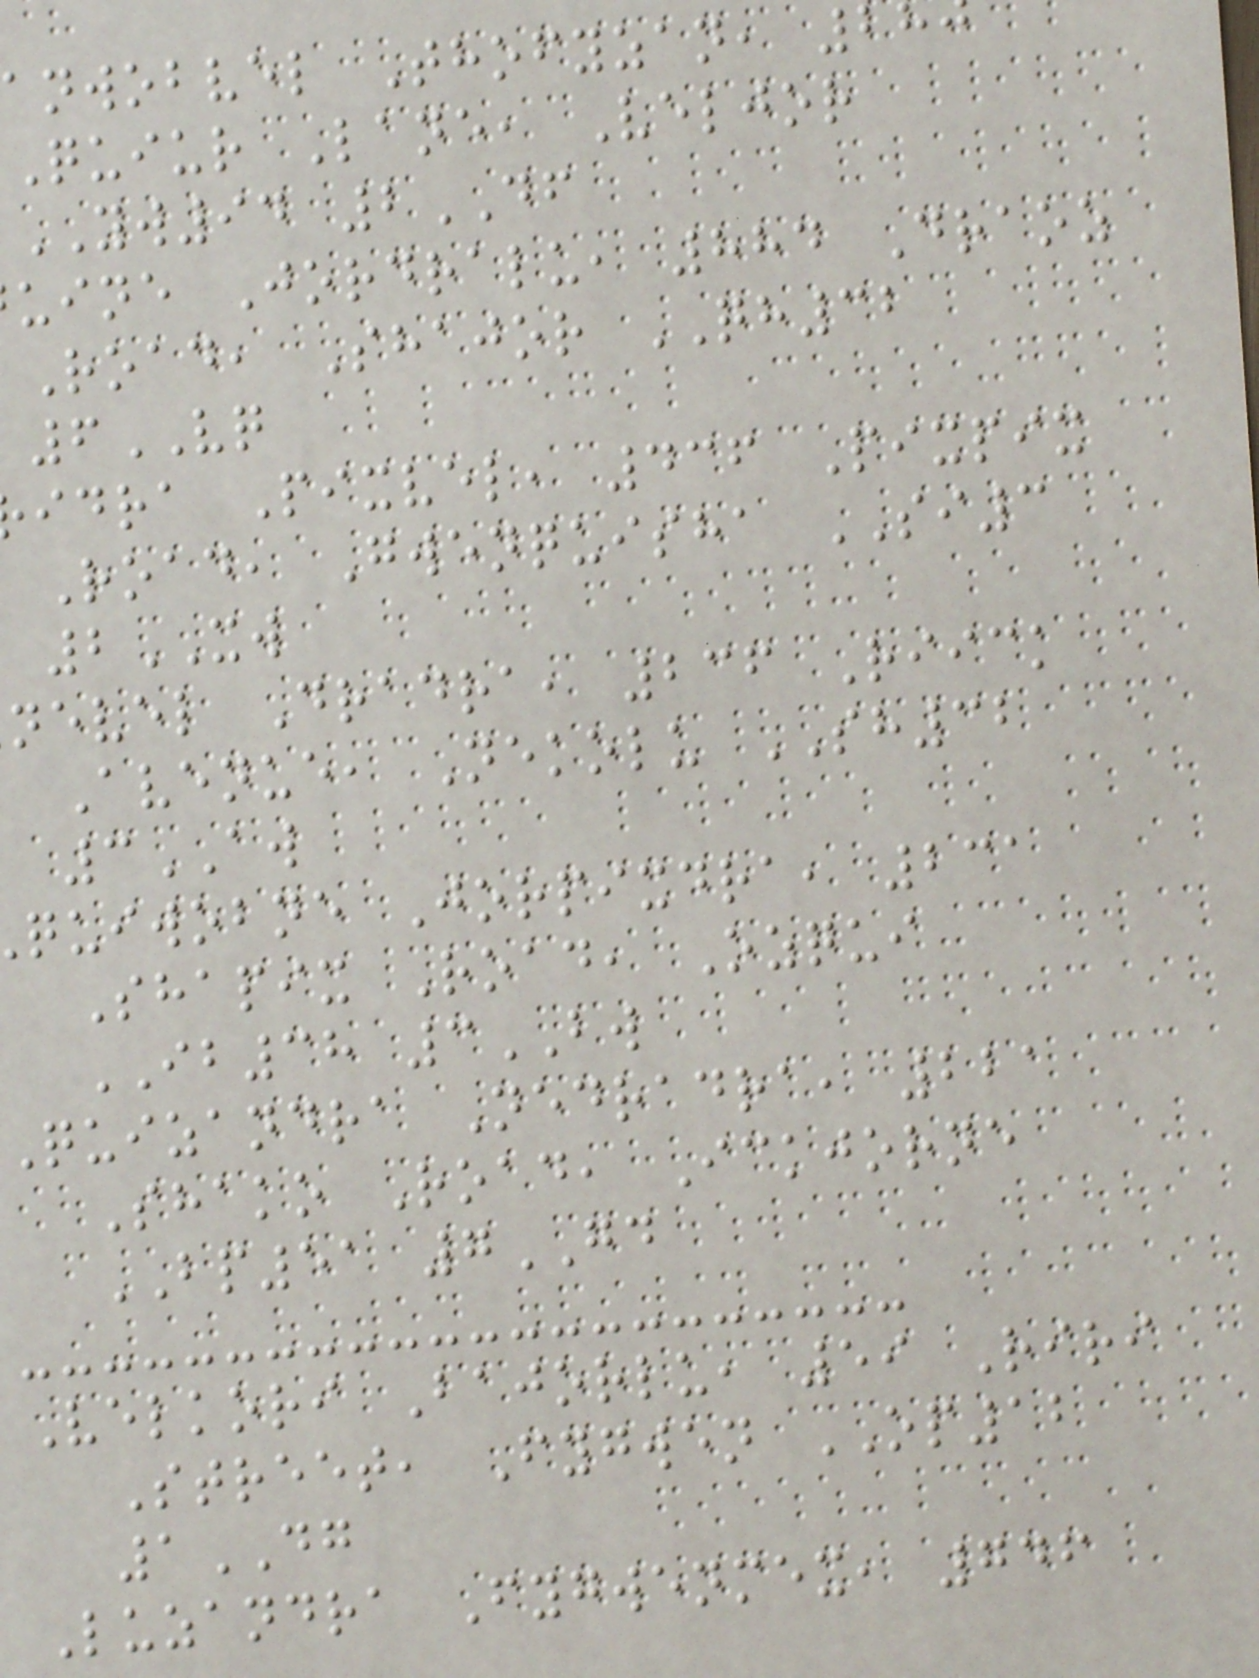anwobvel Thofyzan, 2
Quiur Lane, Veljor
YW94 2DF
uine Jordralu, 884 Draoz
Road, Shajor QH32
6VQ
idra Pixvel, 436 Pixpix
Road, Gwenquisha SI3
2XW
nevel Dradra, 236 Riick
Avenue, Nekolu SH32
3AW
quiwobne Jorpixdra, 231
Shapix Road, Ozqui
IB38 3BW
Quizandra Nedradra, 221
Shako Road, Ickjorne
BP51 7GD
Velkori Bajorlu, 59 Riri
Street, Fygwen OP12
1DG
Luzandra Fygwenmex, 746
